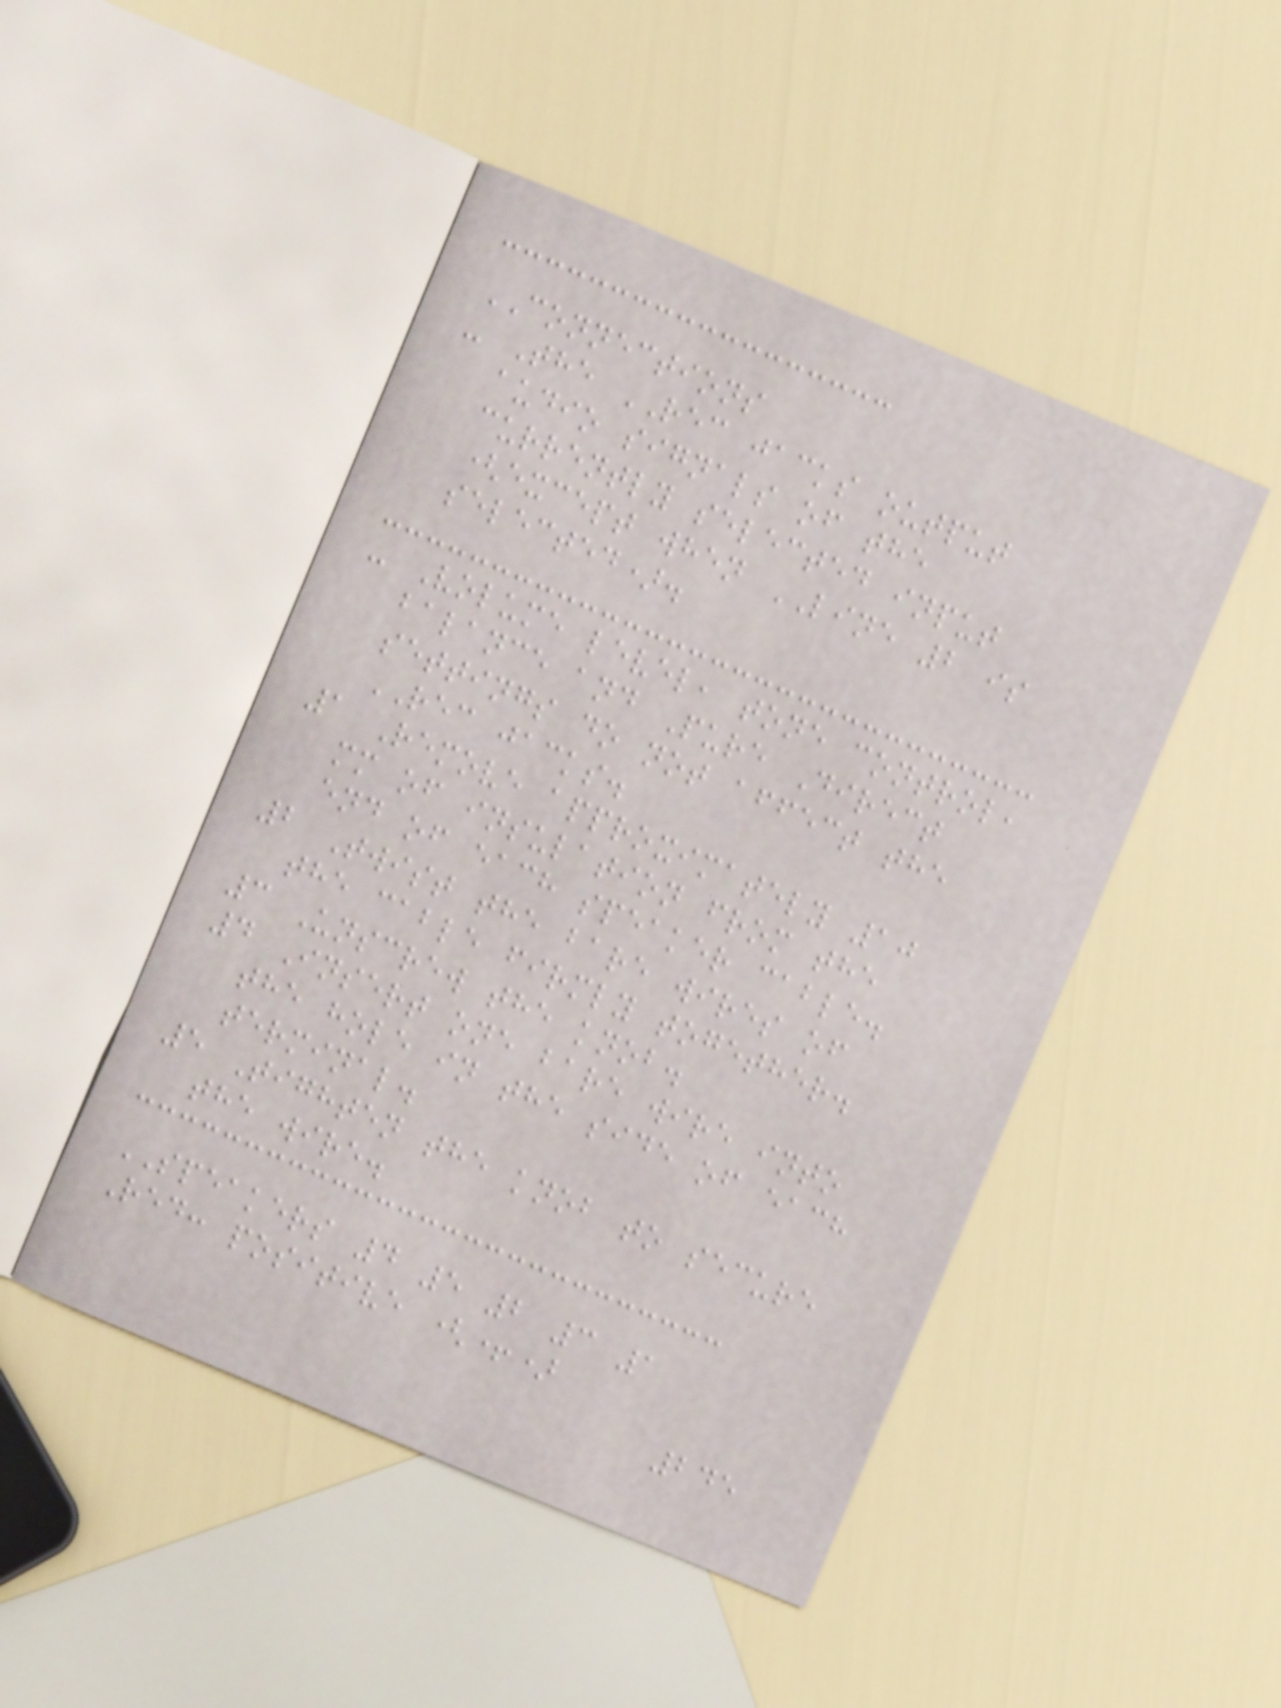CONNECTIONS
- The REC jacks output
audio signals of the
currently selected input
(except when LINE 2 is
selected).
- Volume level, tone control,
balance and Pure Direct
settings do not affect the
REC jacks.
1 Remove approximately 10
mm of insulation from the
end of each speaker cable.
2 Twist the bare wires of
the cable firmly together.
3 Unscrew the knob.
4 Insert one bare wire into
the hole in the side of each
terminal.
5 Tighten the knob to secure
the wire.
SPEAKERS 4 5 2 3 1
Red: positive (+)
245
